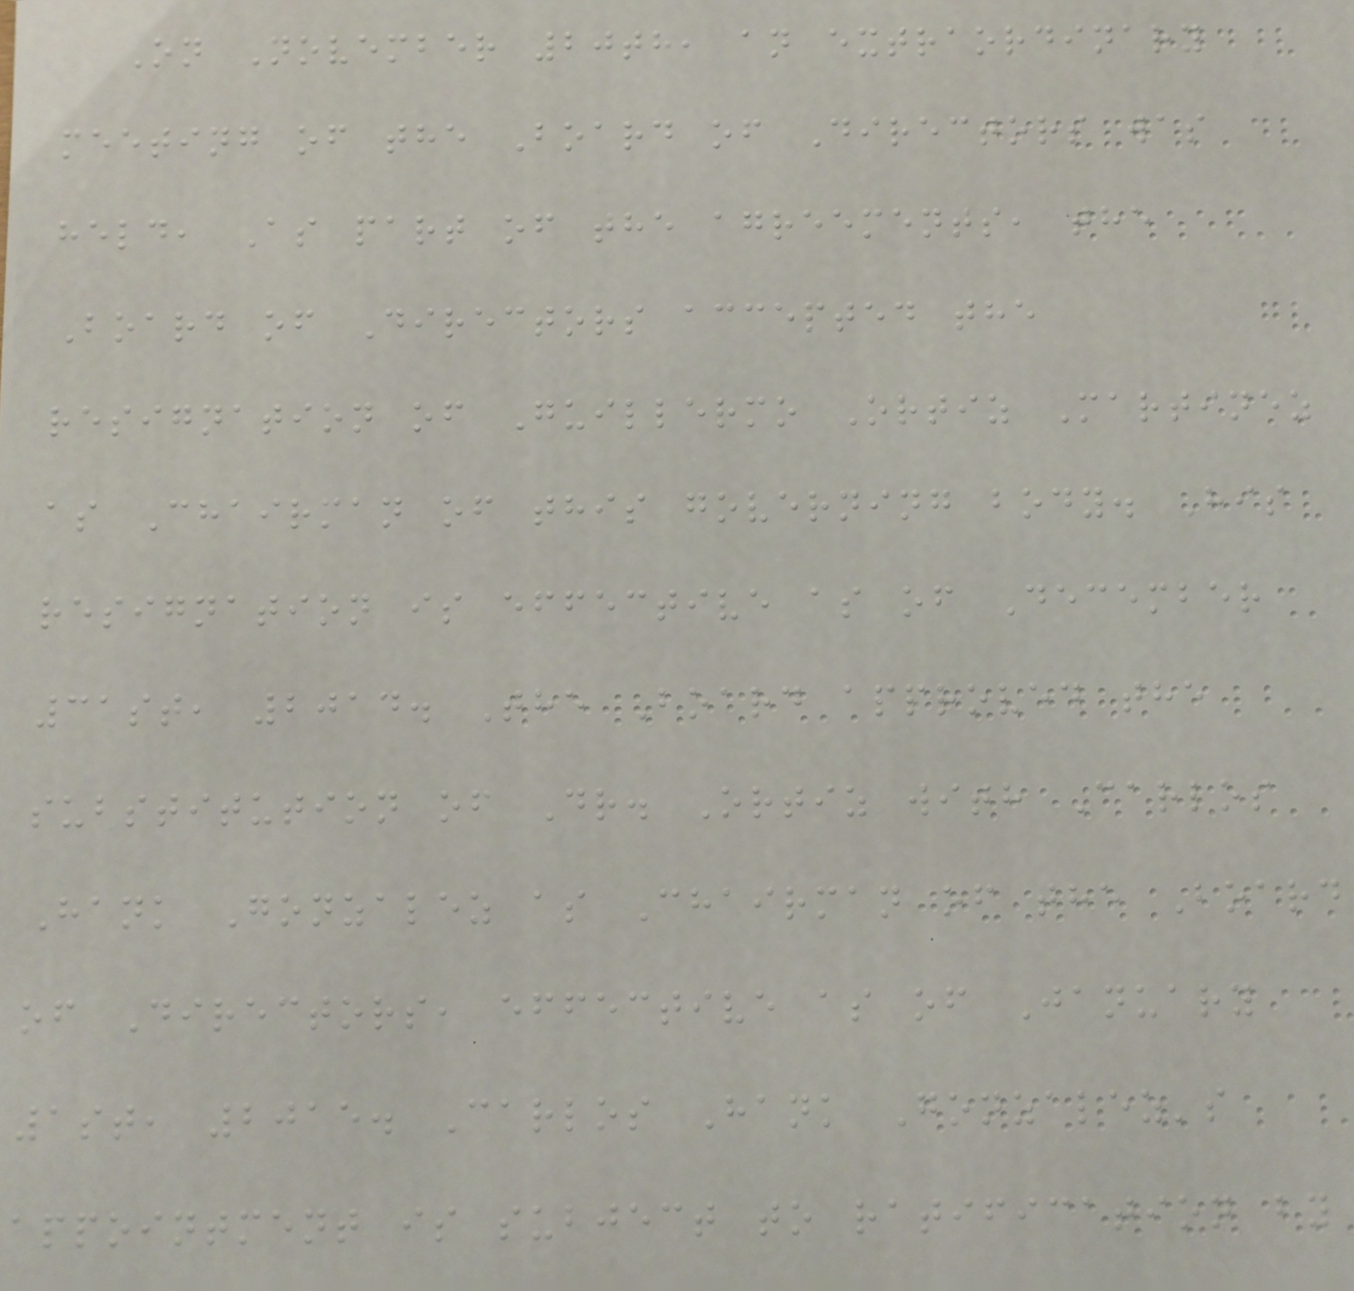On November 20th, an extraordinary
meeting of the Board of Directors was
held, As part of the agreements, the
Board of Directors accepted the
resignation of Guillermo Ortiz Martinez
as Chairman of this governing body. His
resignation is effective as of December
31st, 2014. The Board approved the
substitution of Dr. Ortiz with Carlos
Hank Gonzalez as Chairman of the Board
of Directors, effective as of January
1st, 2015. Carlos Hank Gonzalez's
appointment is subject to ratification by
